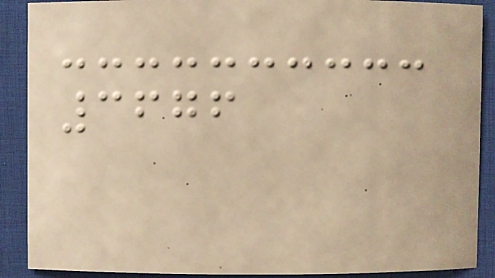3676
